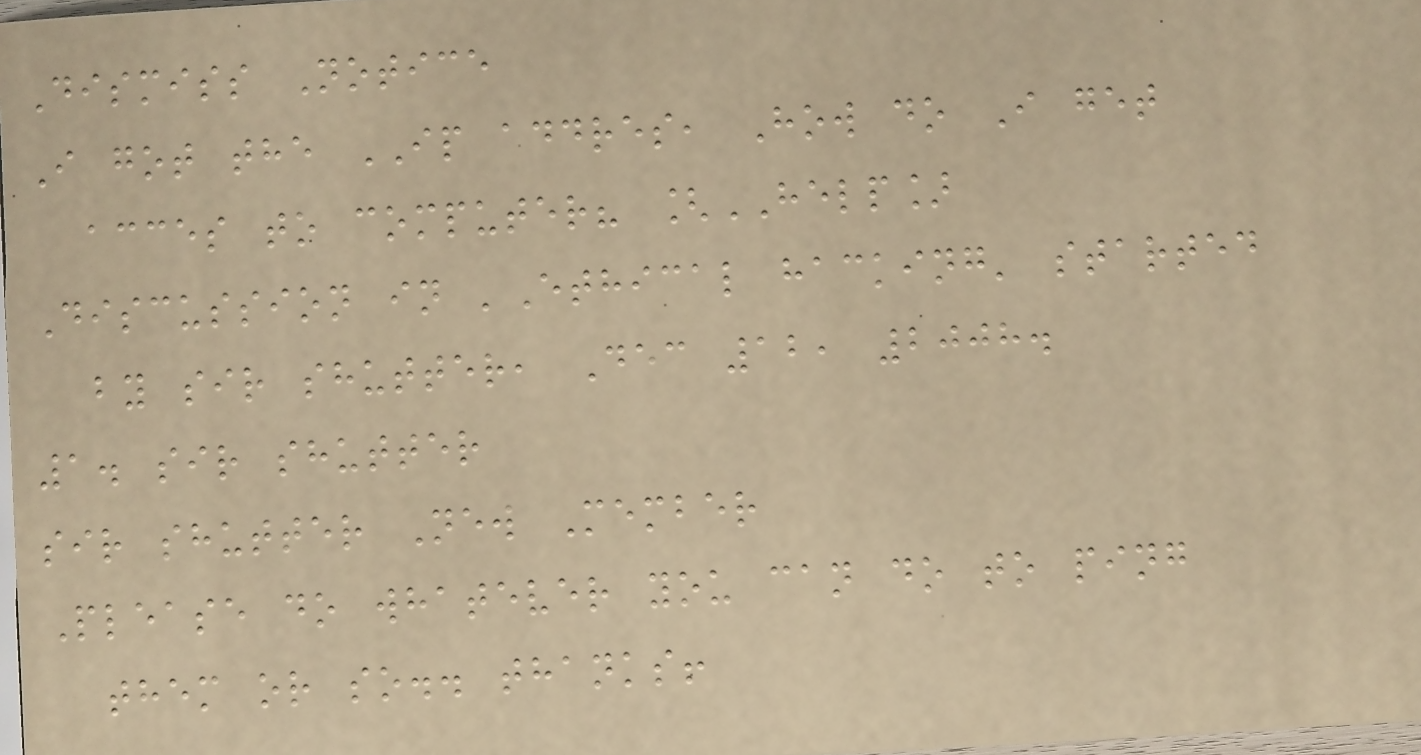Dismiss Notice
I got the IP addres, How do I get
acces to computer? [HELP]
Discussion in 'Ethical hacking' started
by sir shutter, Dec 12, 2008.
1. sir shutter
sir shutter New Member
Please do whatever you can do to ping
them or so.. thanks!
